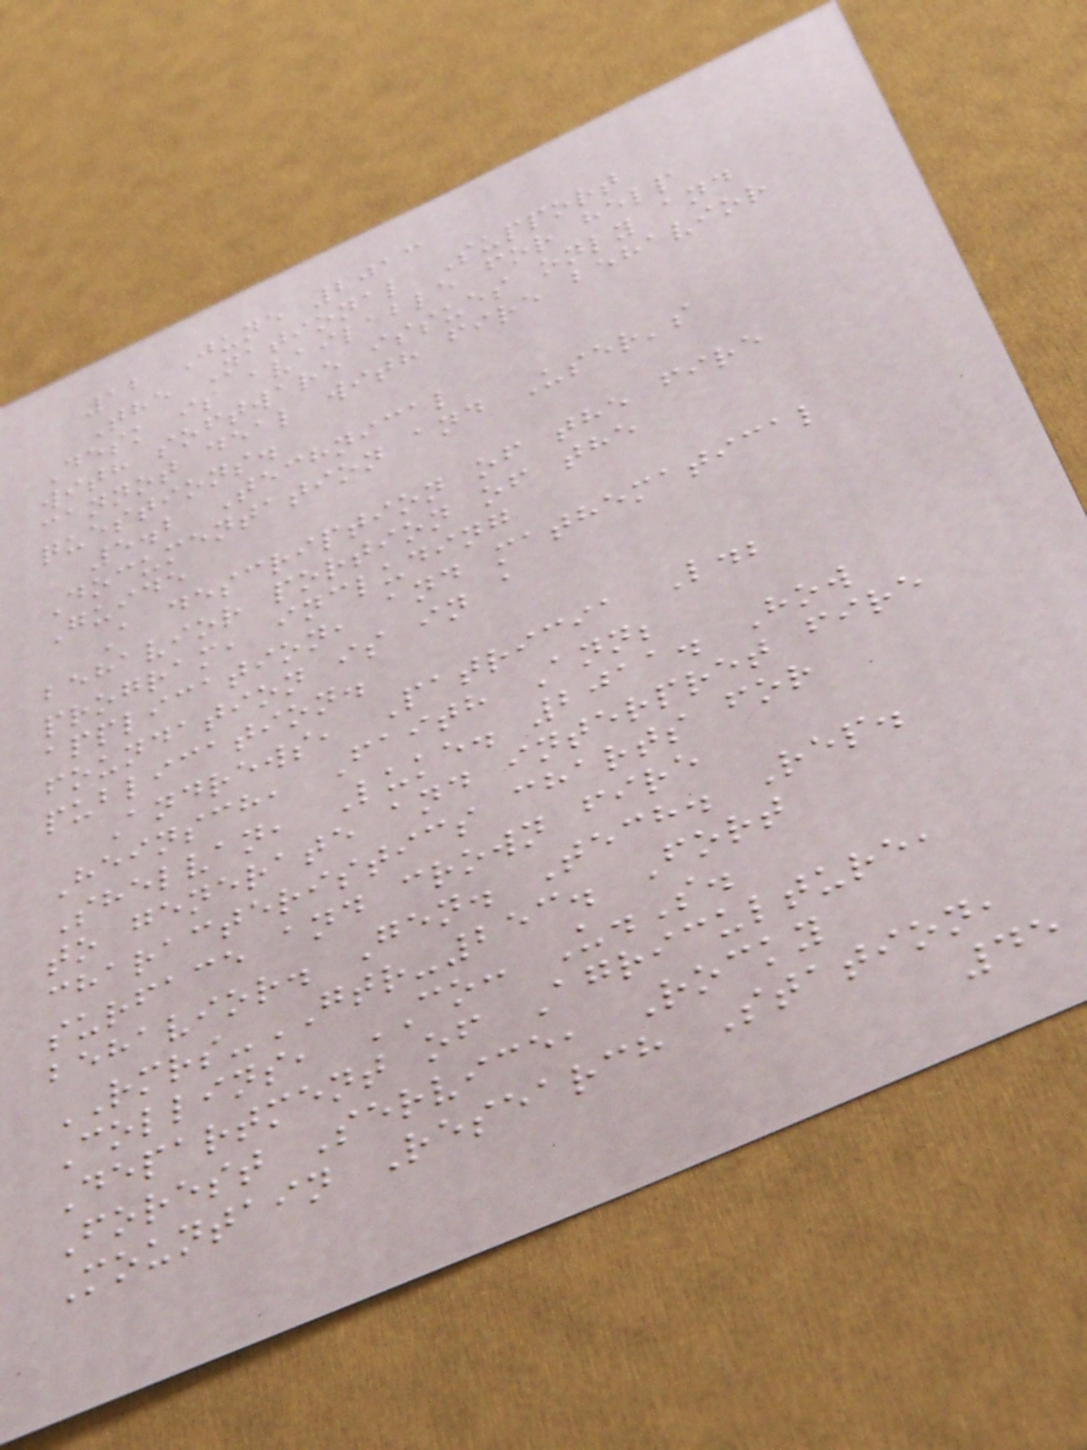12 June 2013
The National Support
Desk is available for help
with software issues only and
cannot deal with fire behavior
questions.
5.2 Technical
Documentation and User's
Guide
A description of the fire
behavior portion of the
program, including
application, and mathematical
foundation is in a
publication.
Andrews, Patricia L.;
Heinsch, Faith Ann;
Shelvan, Luke. 2011. How
to generate and interpret fire
characteristics charts for
surface and crown fire
behavior. Gen. Tech. Rep.
RMRS-GTR-253. Fort
Collins, CO: U.S.
Department of Agriculture,
Forest Service, Rocky
Mountain Research Station,
45
